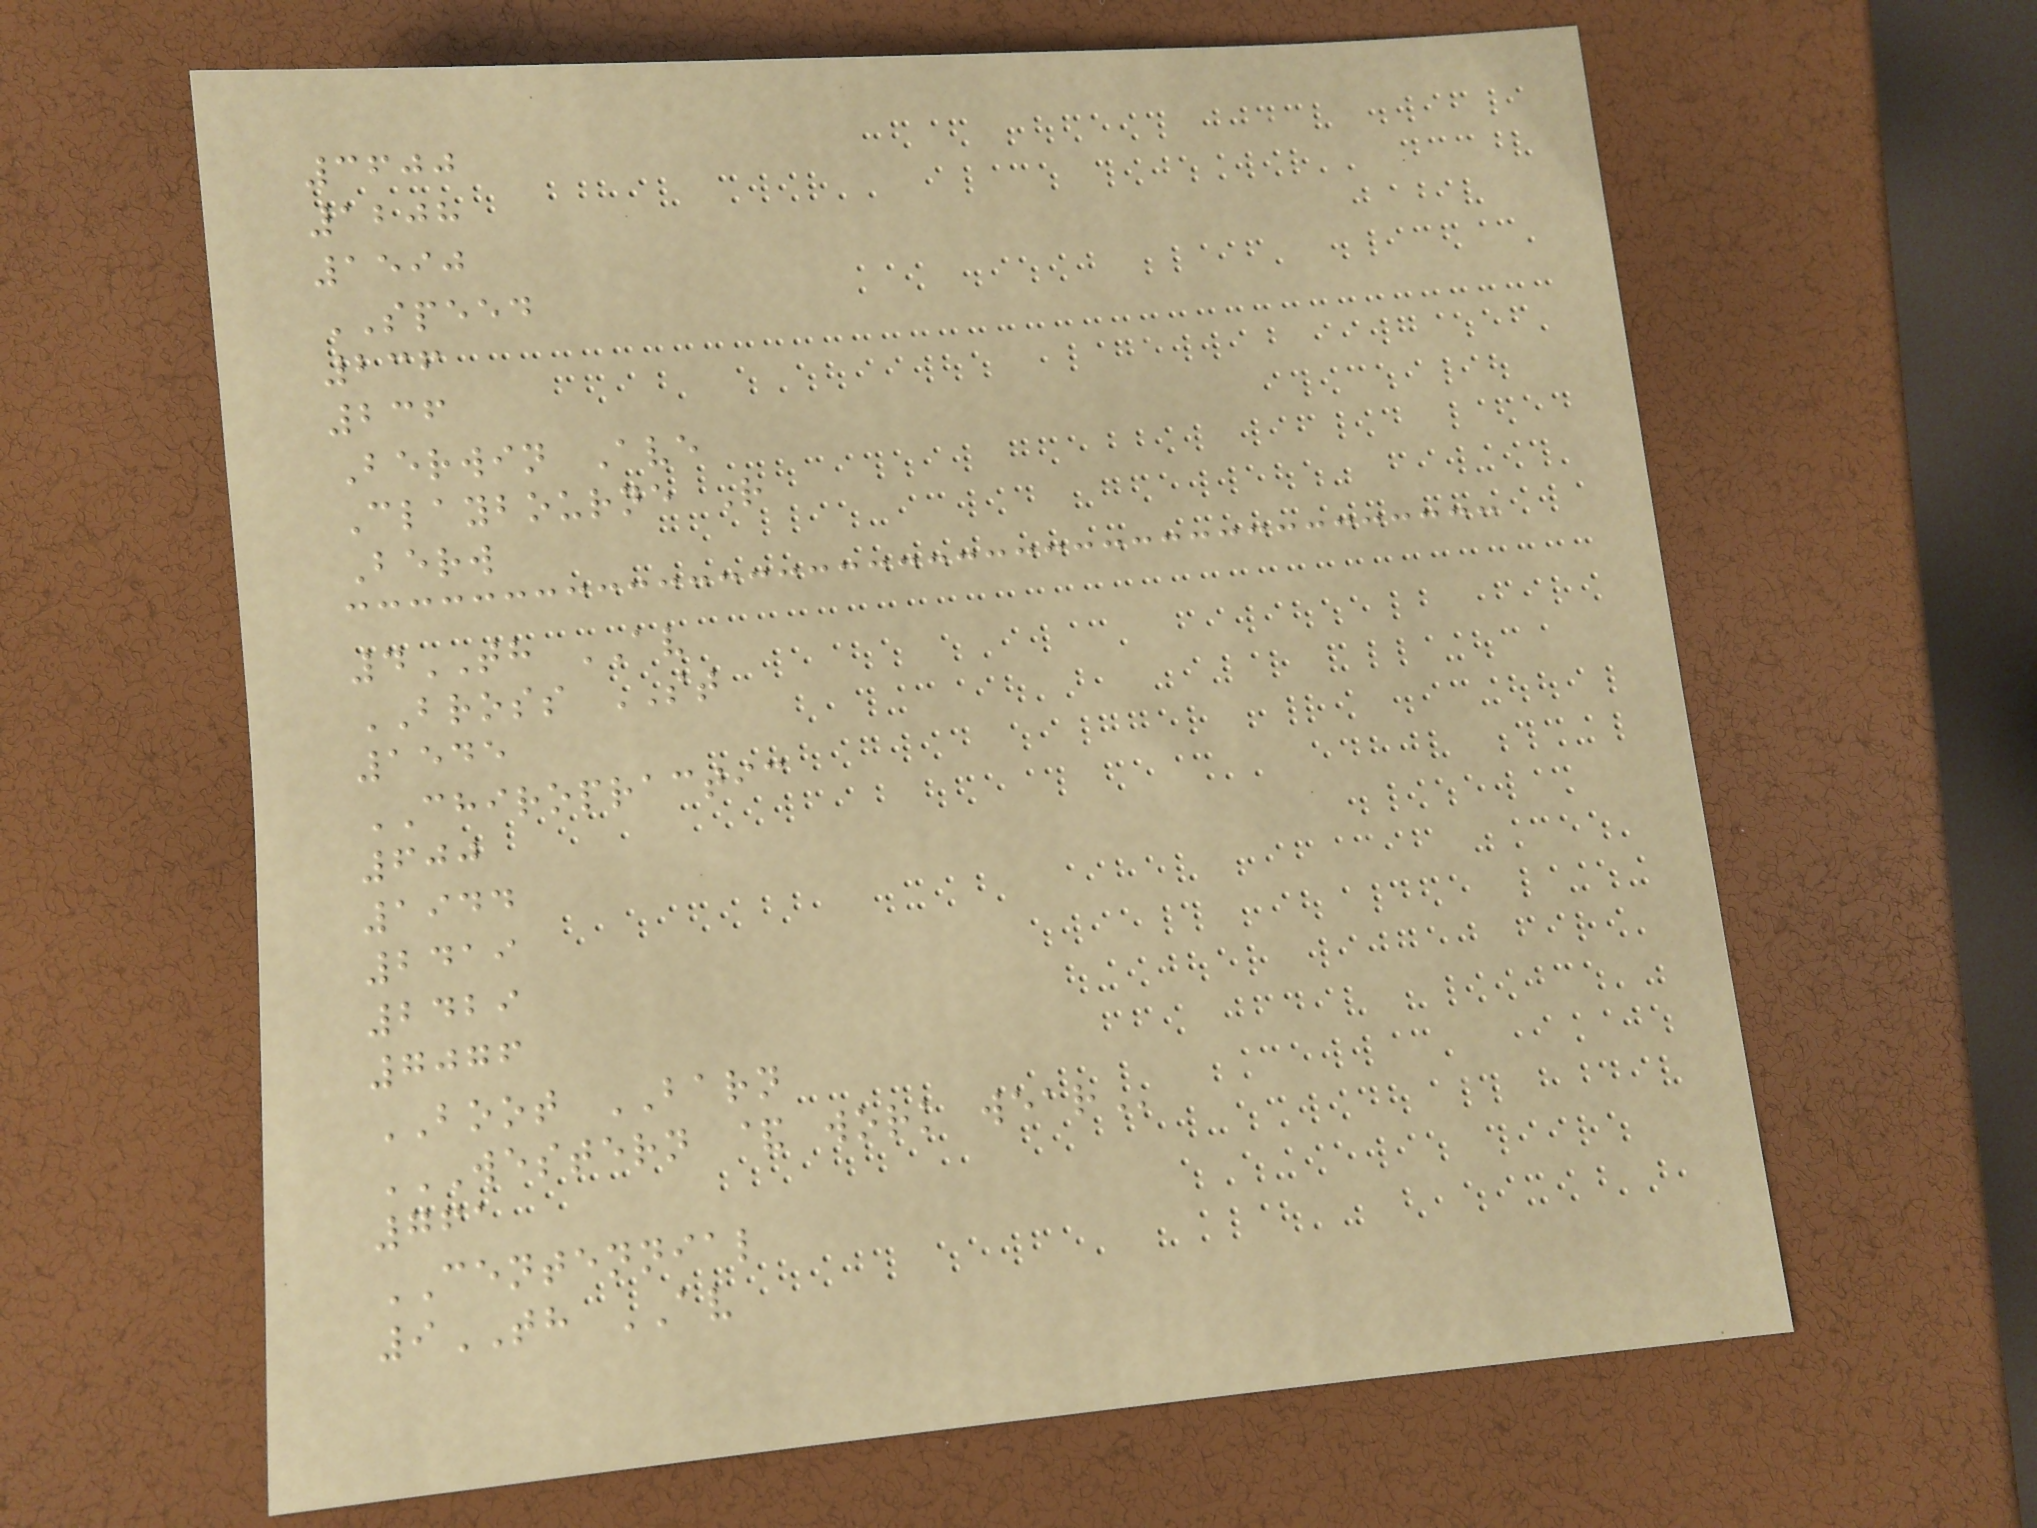3600
1208
1590
SPEED
236
236
Berwin Ave
Claybourne R
Berw
4TH AV
BROSS ST
1545
CHIROPRACTIC
600
1944
2419
2429
7076
BOOT BARN
WESTERN & WORK WEAR
761
CENTENNIAL
9TH AV
